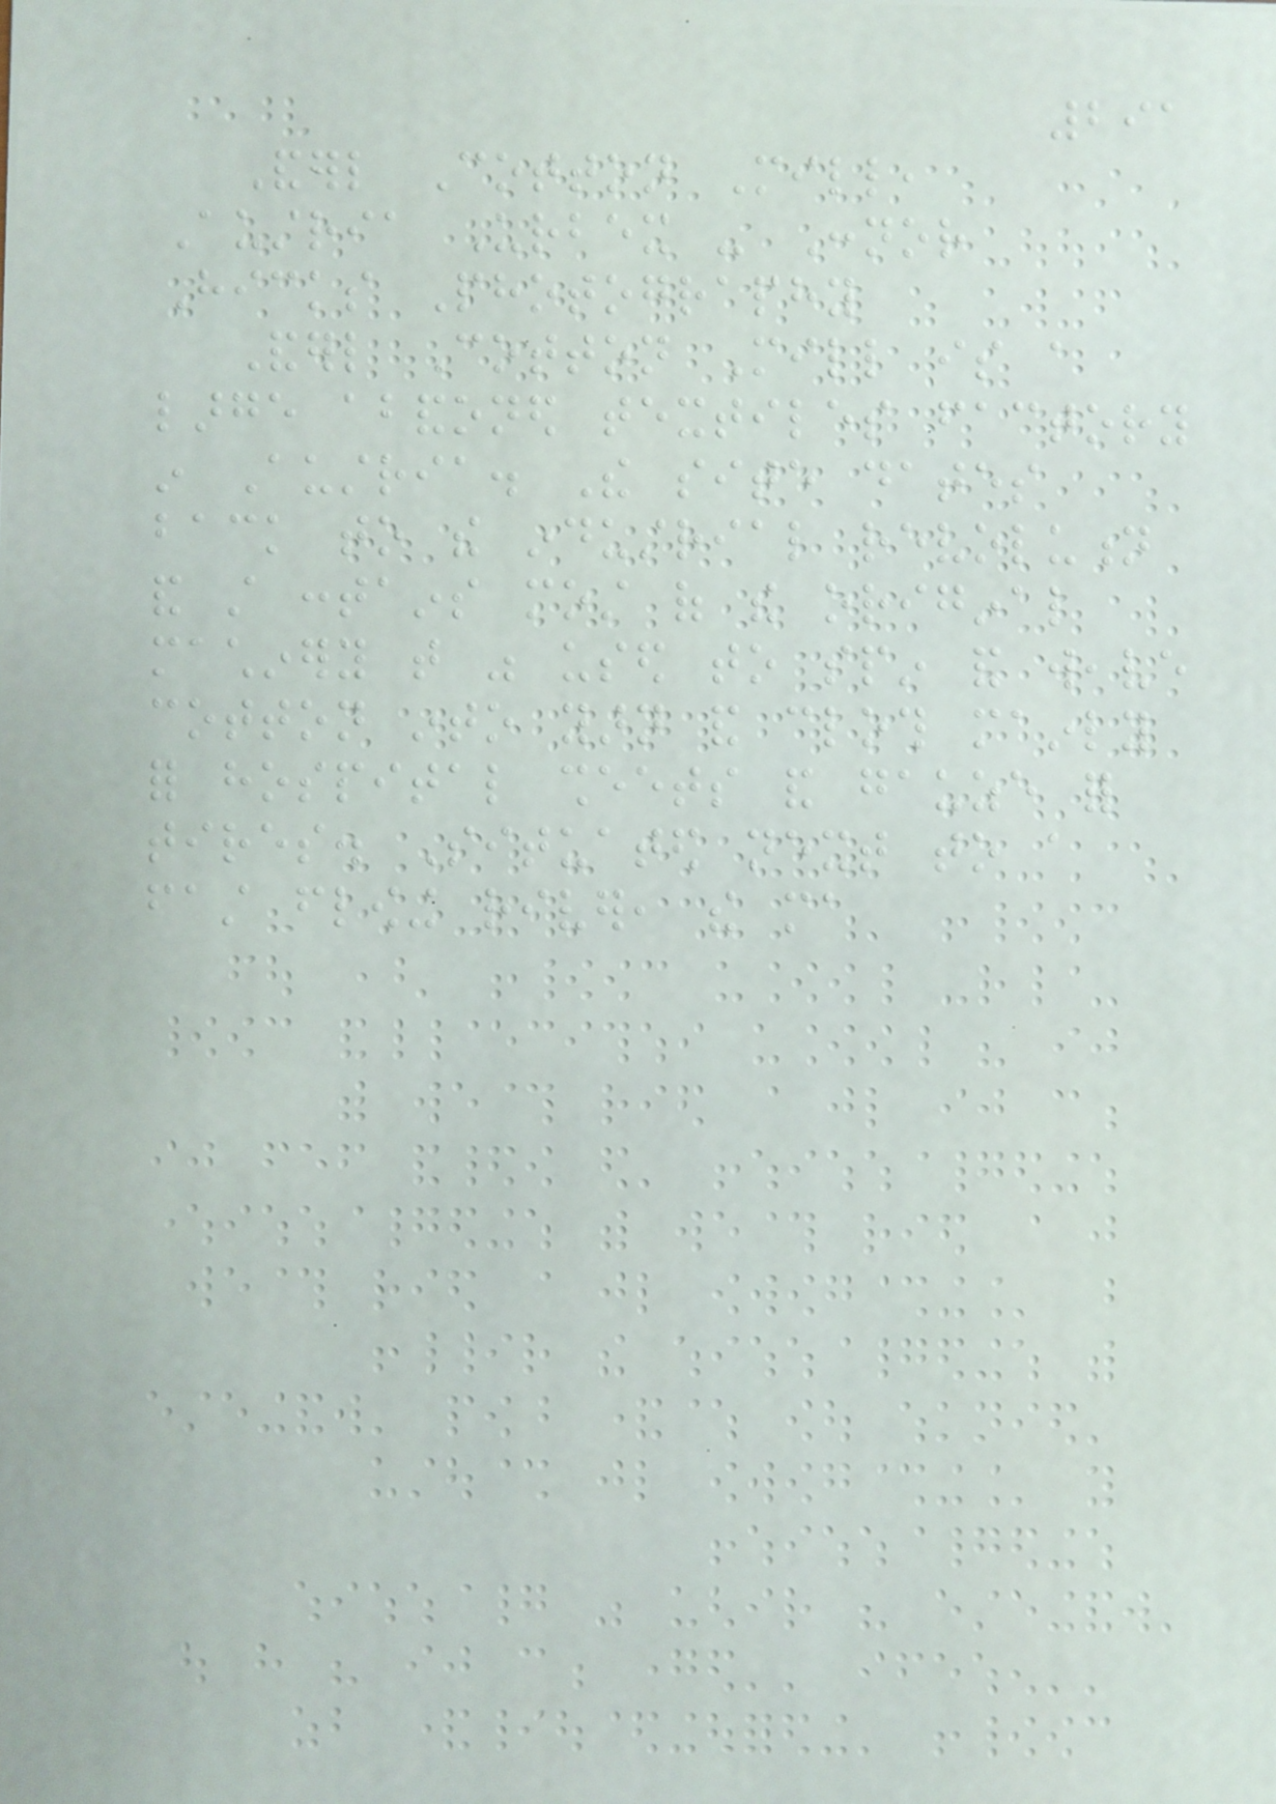291
Anderl Cotton Mill,
Austria Urbex - Connor
Hicks Photography
Anderl Cotton Mill is a
large abandoned textiles factory
in Austria. The site dates
back to the industrial revolution
and still contains most of the original
machinery that was used to spin and weave
cotton into yarn and cloth mainly
for hospital sheets and gauze for
tires. Situated next to a
fast flowing river, the ma
